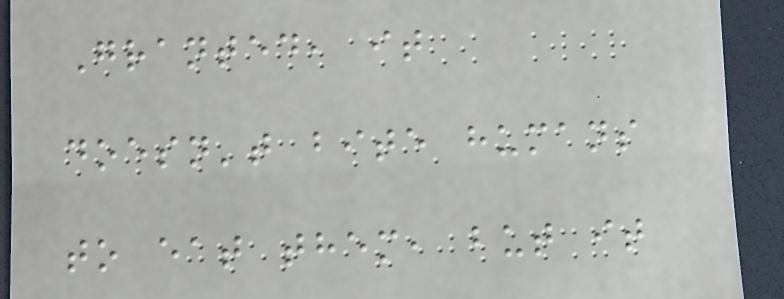Granted, it
doesn't bite humans
to eat them, but it
